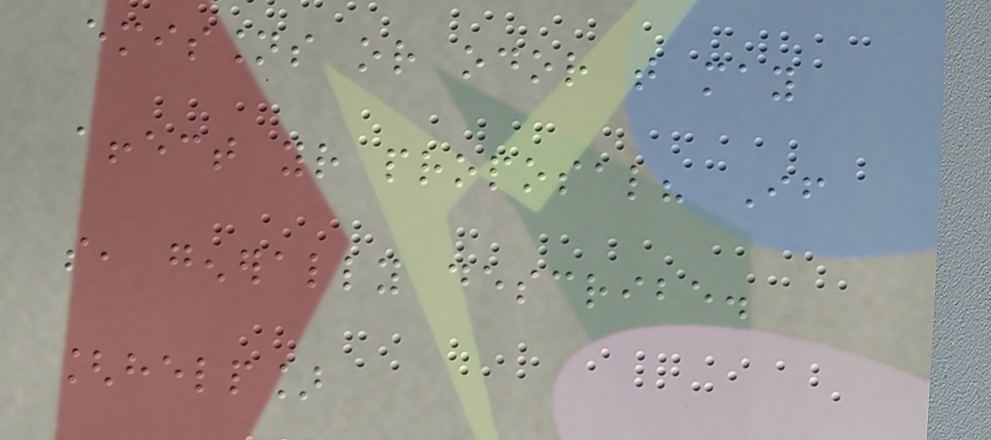emissions or odor that may
affect your proposal? If
so, generally describe.
[help]
